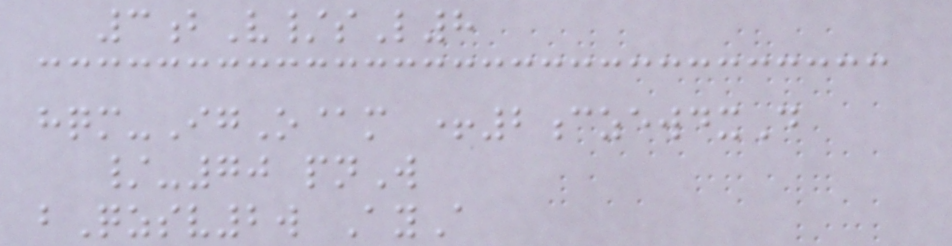3bV/sL8
hqm-IgO@m +2czewdxD
/-70 pnW
bQzsv2w AyA
